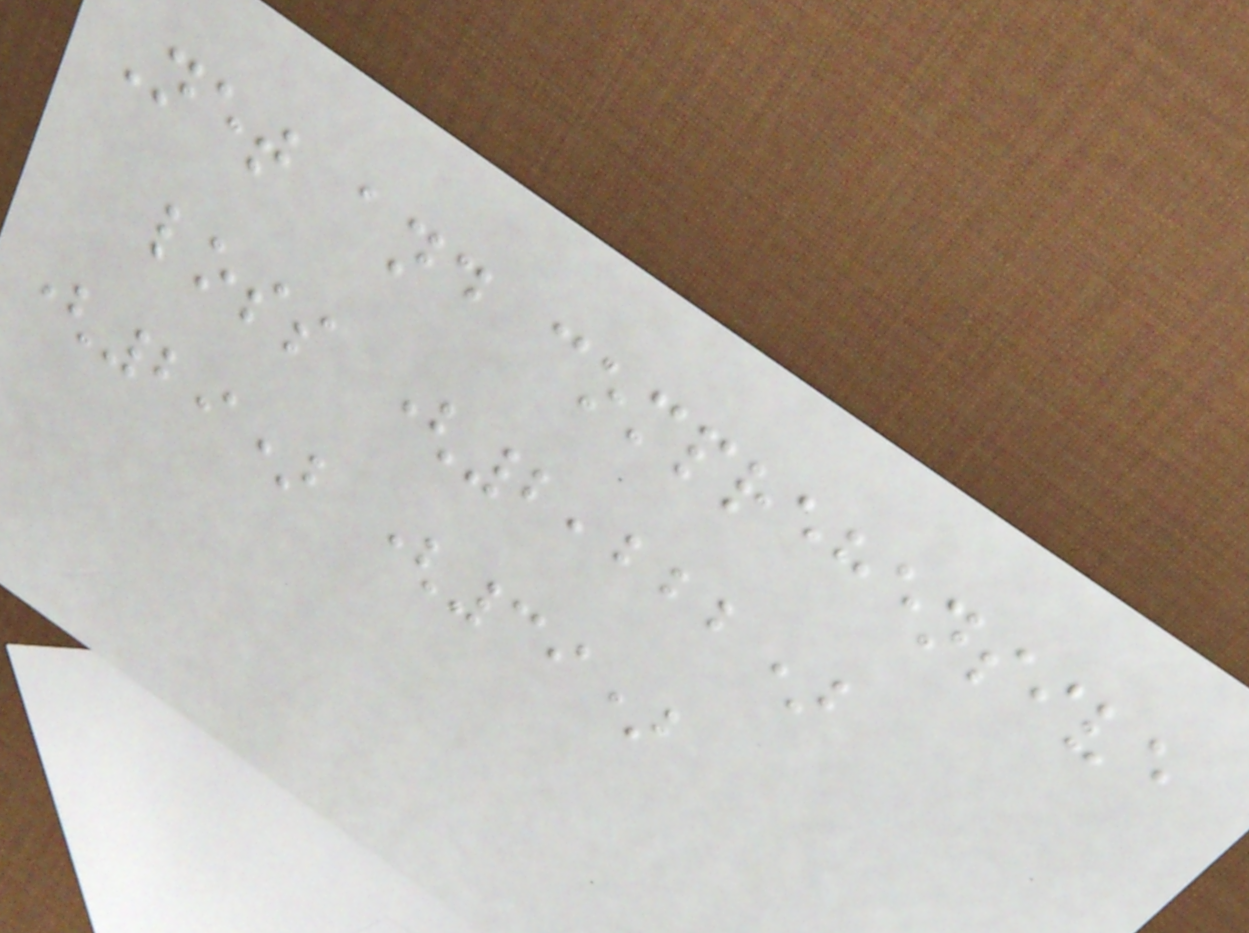Net and comprehensive
loss (2,222)
(29) (39)
